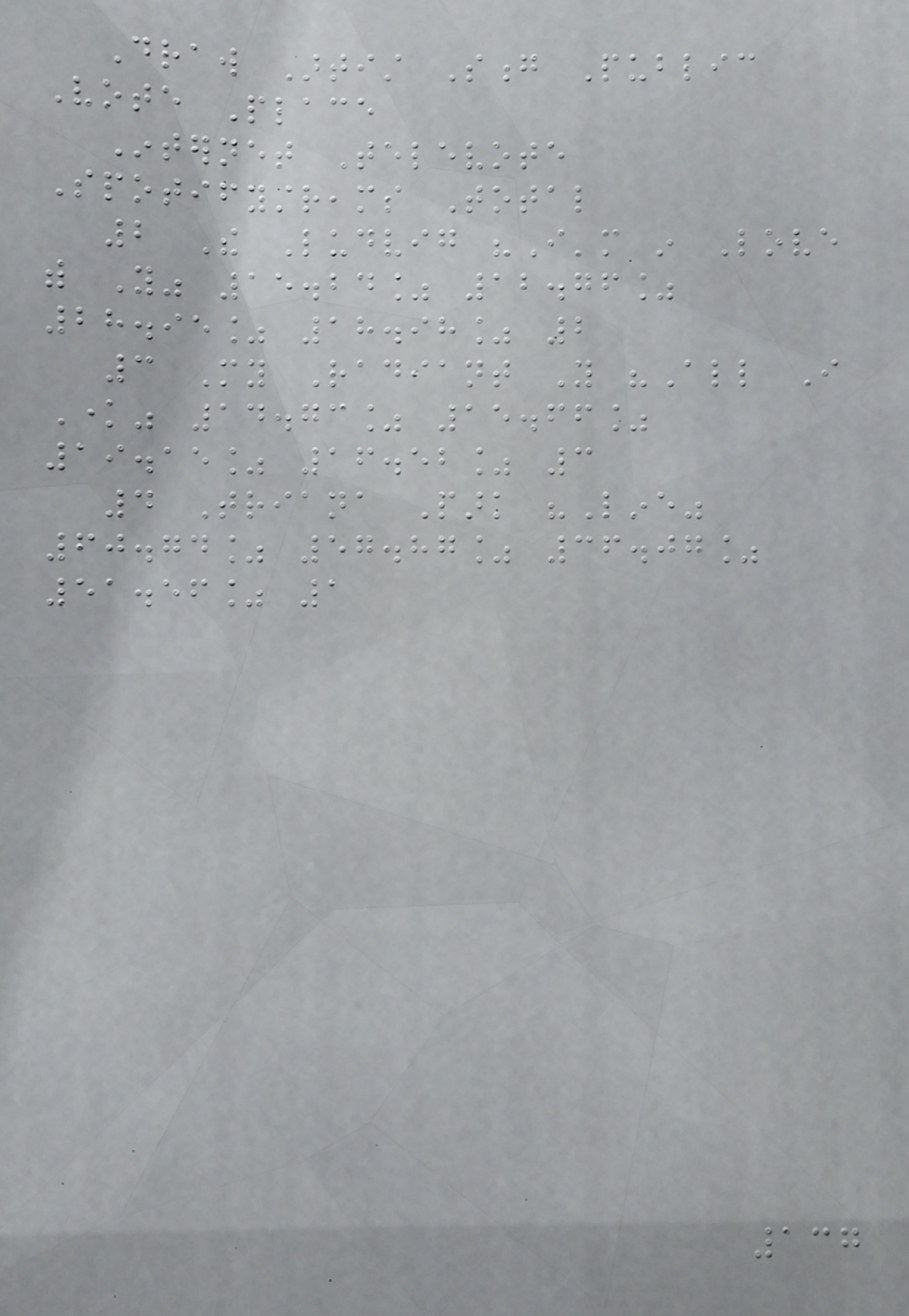Draw Artist Song Public
Vote Place
Internet Televote
Spotifystreams Total
2 The Ludvig "I'm in Love
with You" 15.24% 12.76%
28.95% 18.98% 2
3 My Radiant You "All I
Know" 14.73% 15.66%
19.15% 16.52% 3
4 Triana Park "Line"
60.74% 57.87% 36.07%
51.56% 1
137
